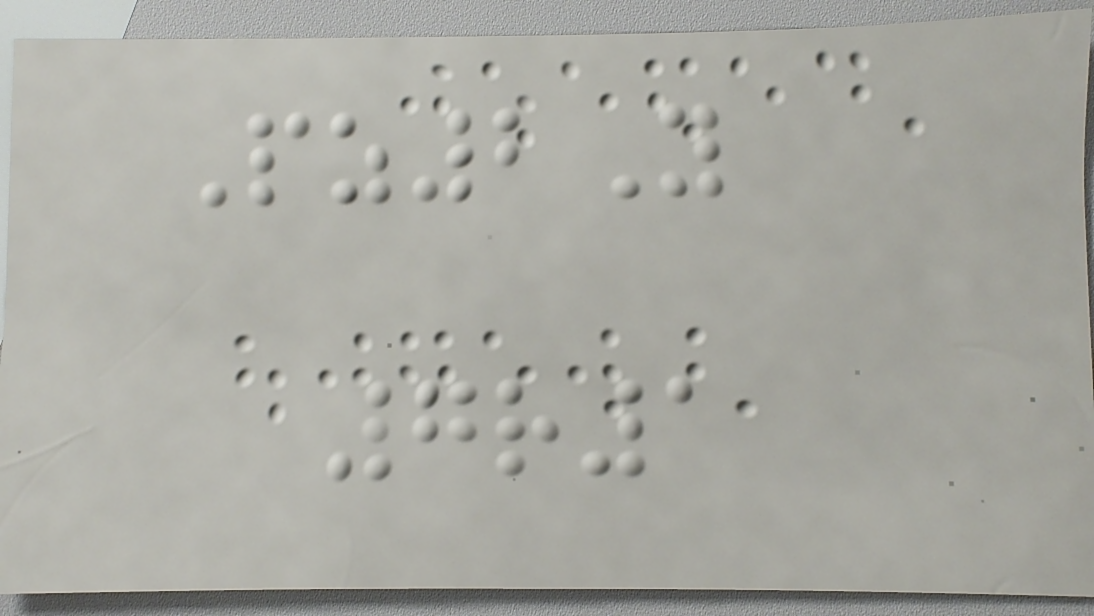Pz2Y
7r1
